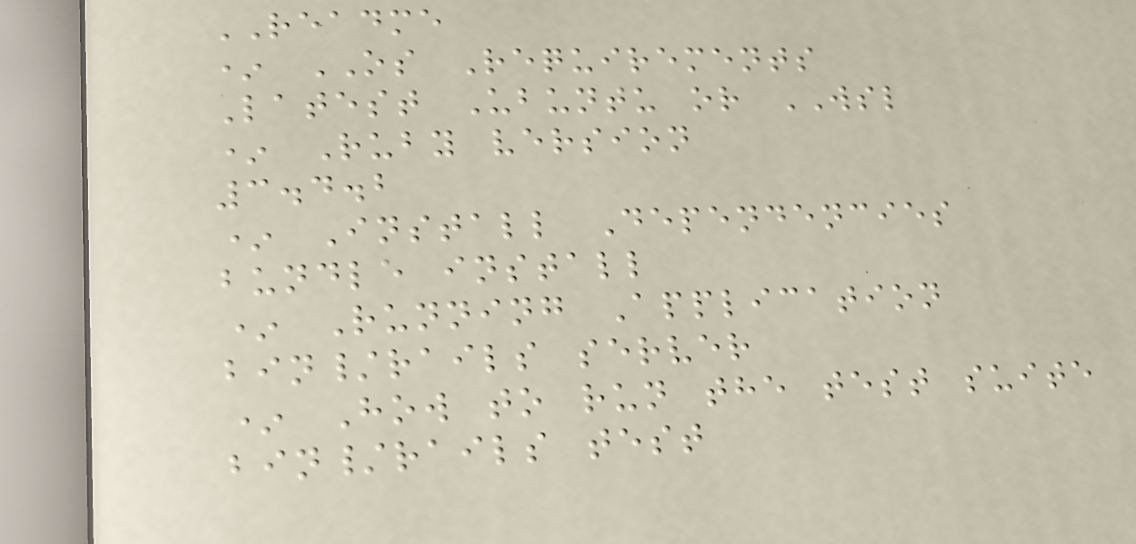README
* OS Requirements
Latest Ubuntu or WSL
* Ruby version
3.4.2
* Install Dependencies
bundle install
* Running Application
bin/rails server
* How to run the test suite
bin/rails test
